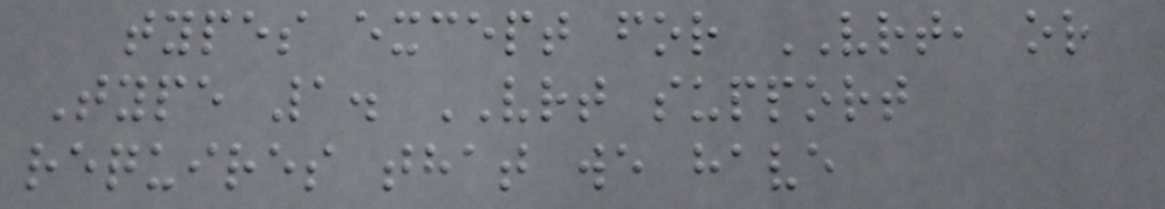types except for VRT, or
Type 1. VRT support
requires that we have
